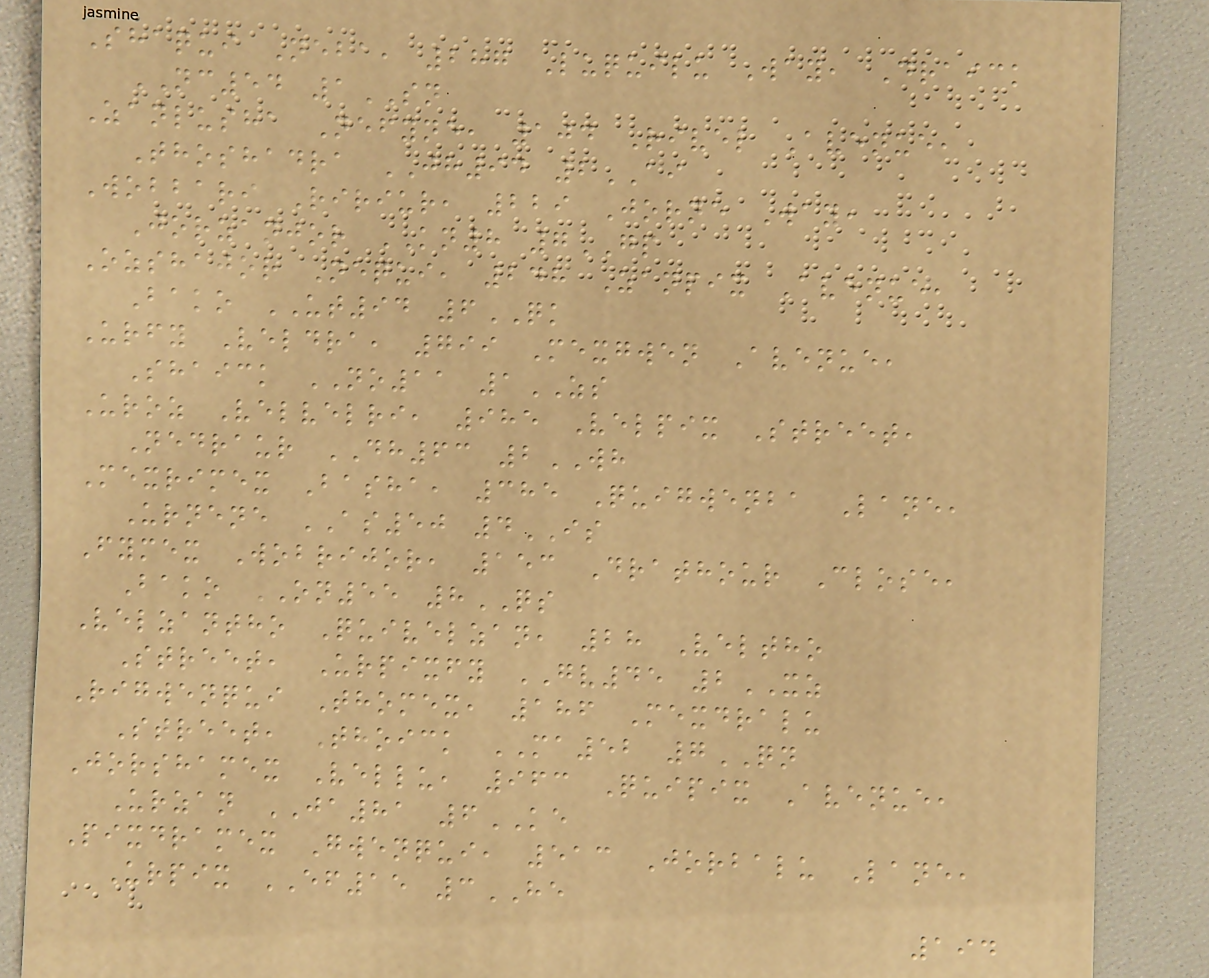Shaqui Neba, 287 Luquilu Way, Draick
NC54 1SN
Zanlusha Nefyne, 104 Rivel Avenue,
Thoshadra JH94 2AI
Wobbari Ririur, 229 Jorne Way,
Jorzanjor KN8 7GP
Ozshajor Nequi, 248 Zanpix Avenue,
Bako UT94 6QK
Urfy Veldra, 799 Mexgwen Avenue,
Shaick NO11 1ZS
Uroz Velvelri, 985 Velpix Street,
Nedraur DH63 2WH
Mexrimex Basha, 385 Quigwenba Lane,
Urnene AS50 4IS
Fymex Wobrijor, 153 Drathour Close,
Bako ON55 8QS
Velzantho Quivelzan, 28 Veltho
Street, Urpixfy GV45 2XZ
Rigwenqui Thomex, 186 Mexdralu
Street, Thoick MA52 7QN
Jorshamex Vellu, 963 Quipix Avenue,
Urzan JA81 6KE
Pixdramex Gwenqui, 513 Jorbalu Lane,
Urpix EF15 3HE
194
